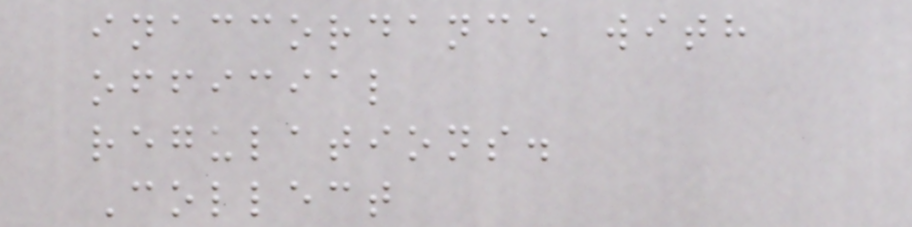inaccordance with
official
regulations.
Collect
